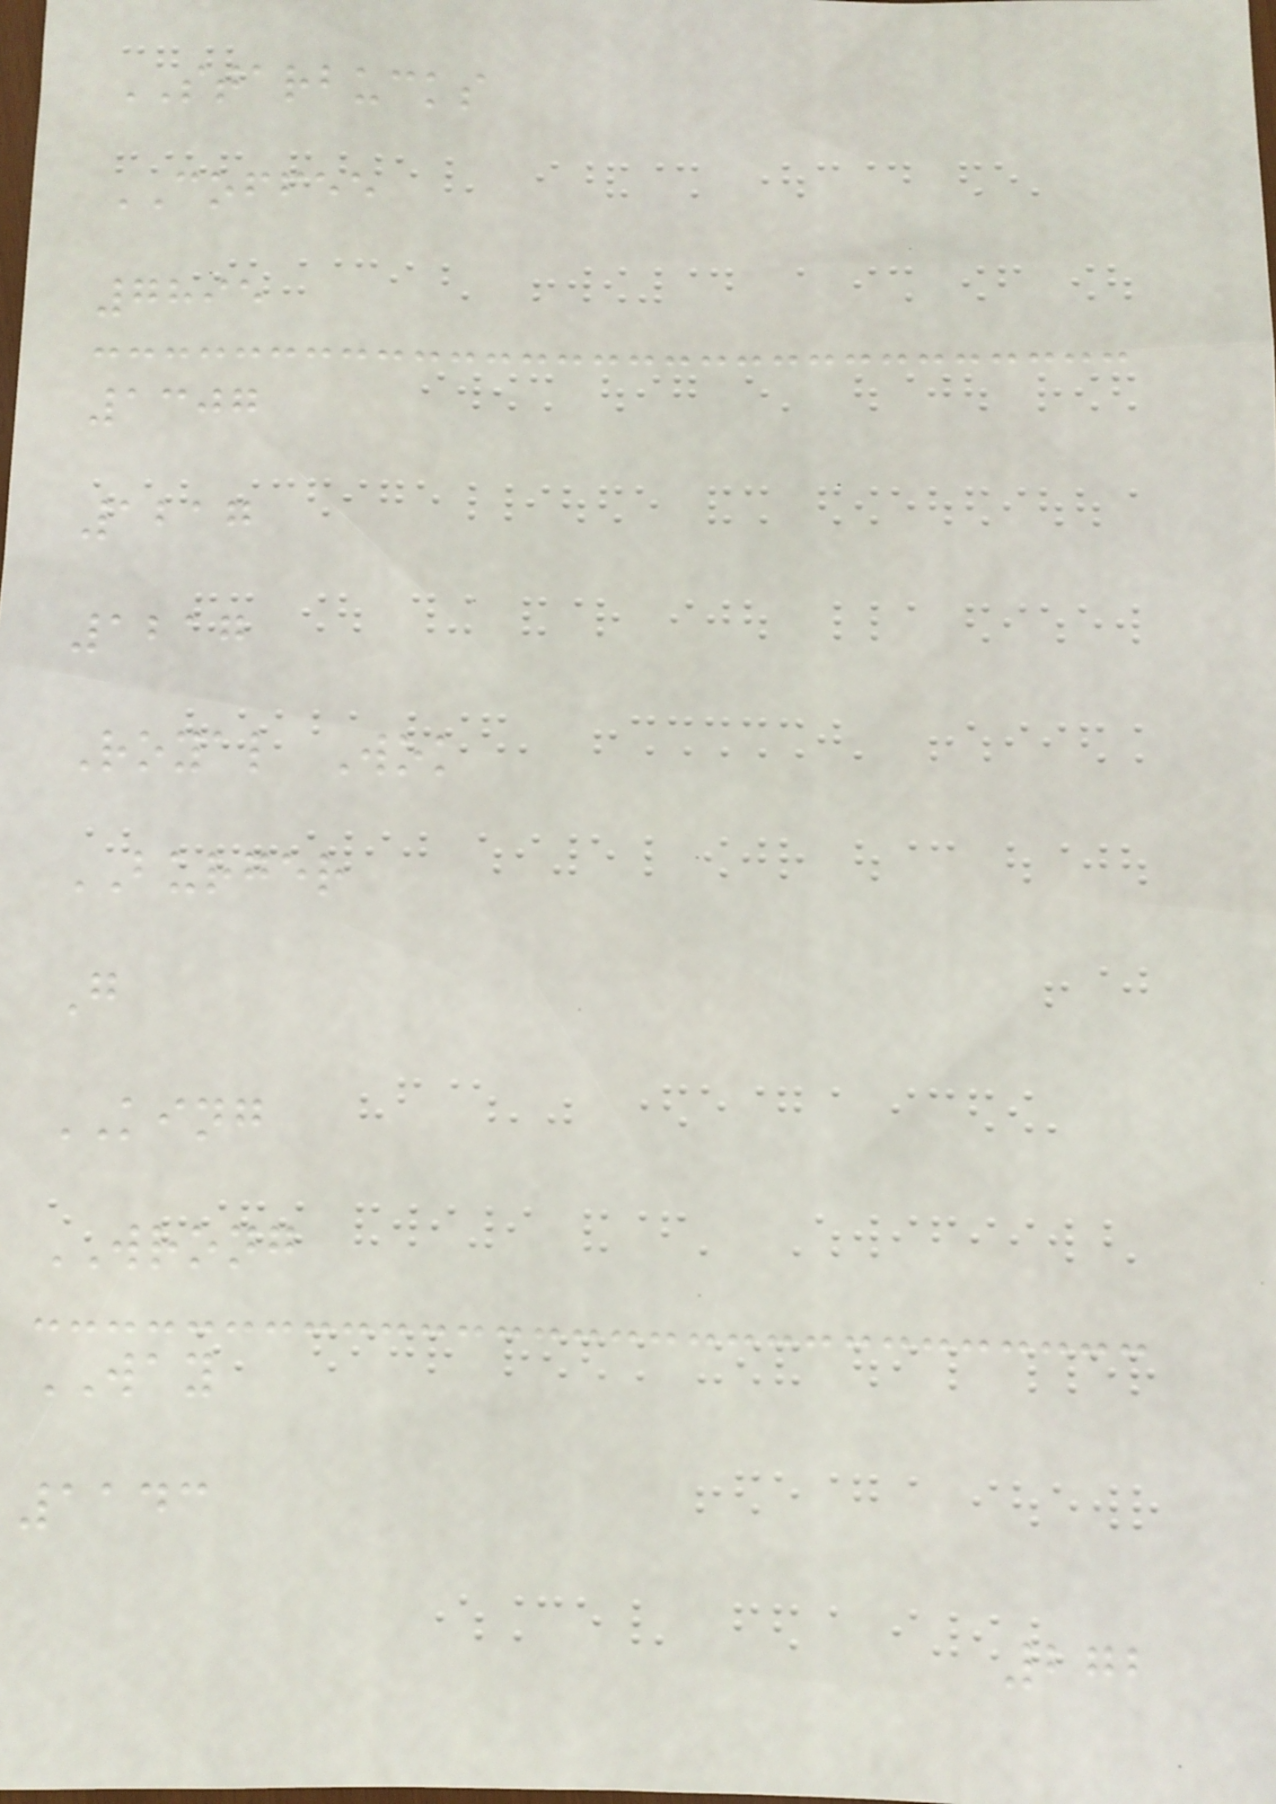STARBUCKS
COFFEE
7895
1307
1217
1217
Royal Wok
BURGER
G
KING
WRONG
WAY
1143
272
